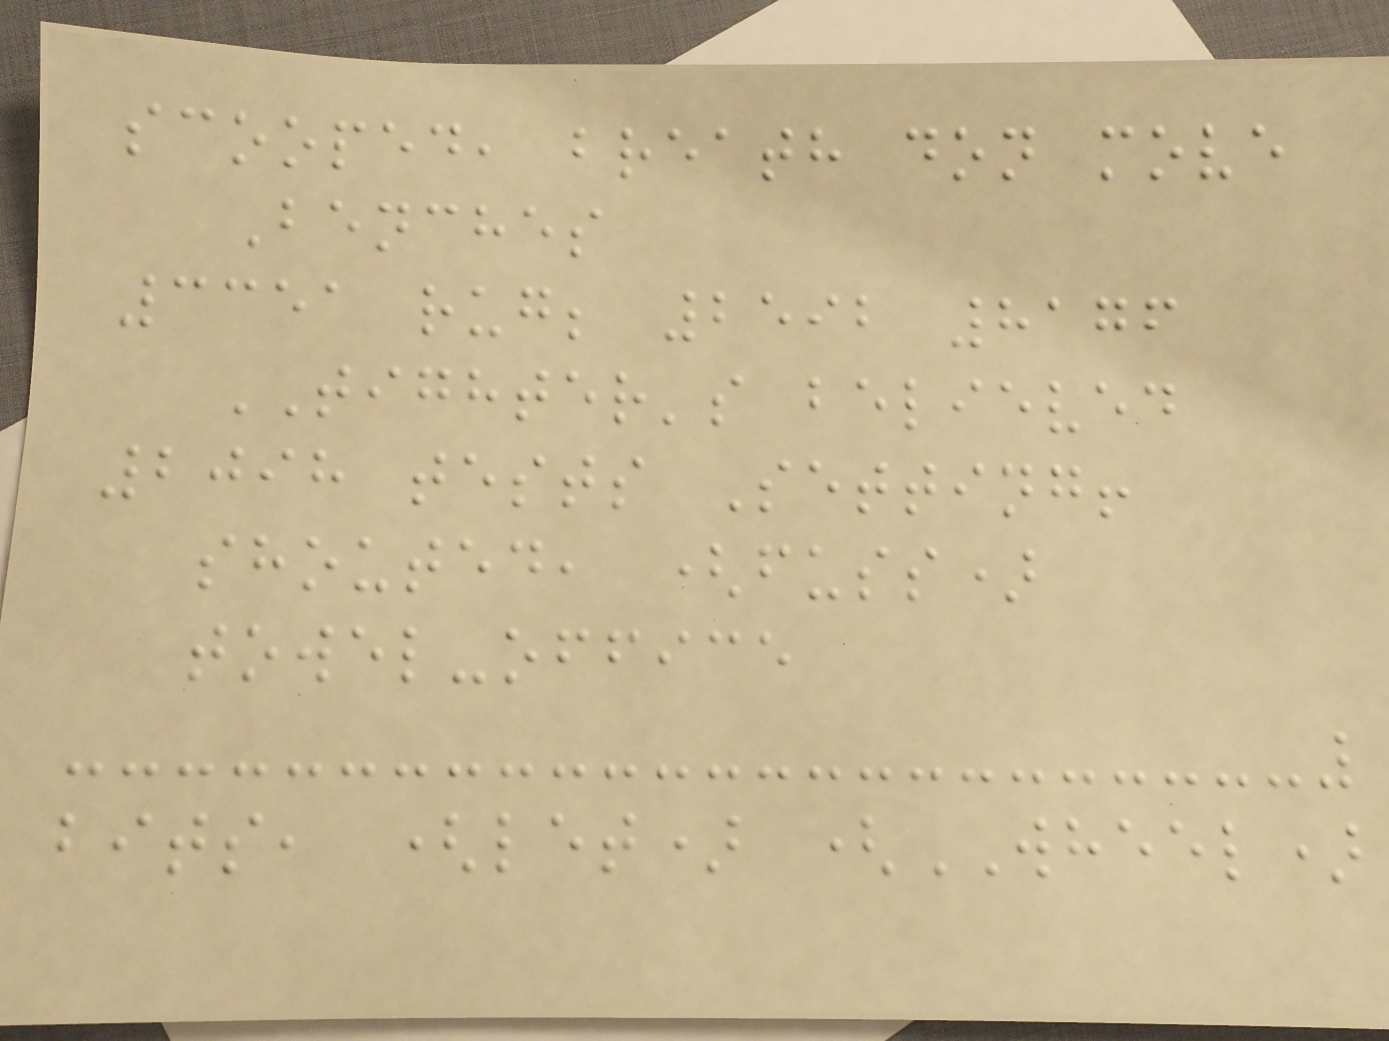scooped, breath don move
Benches
3351 rug; 2592 8176
TIGHTER's believed
2098 tests Setting!
shouted, (fuss)
towel-office
bits, (let) (WHEEL)
